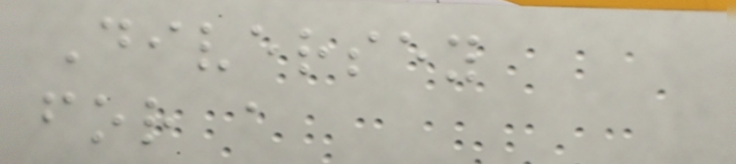Diversey
for a
